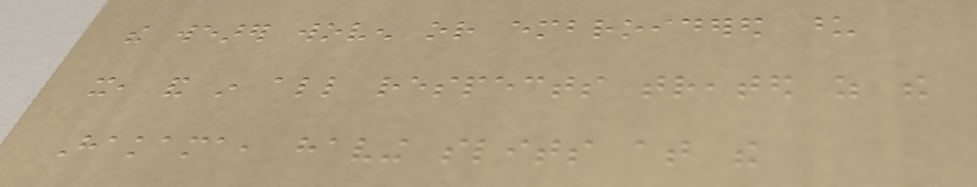the wearer woven or embroidered upon
it, and in all respects treated as the
Hakama, having slits at the
